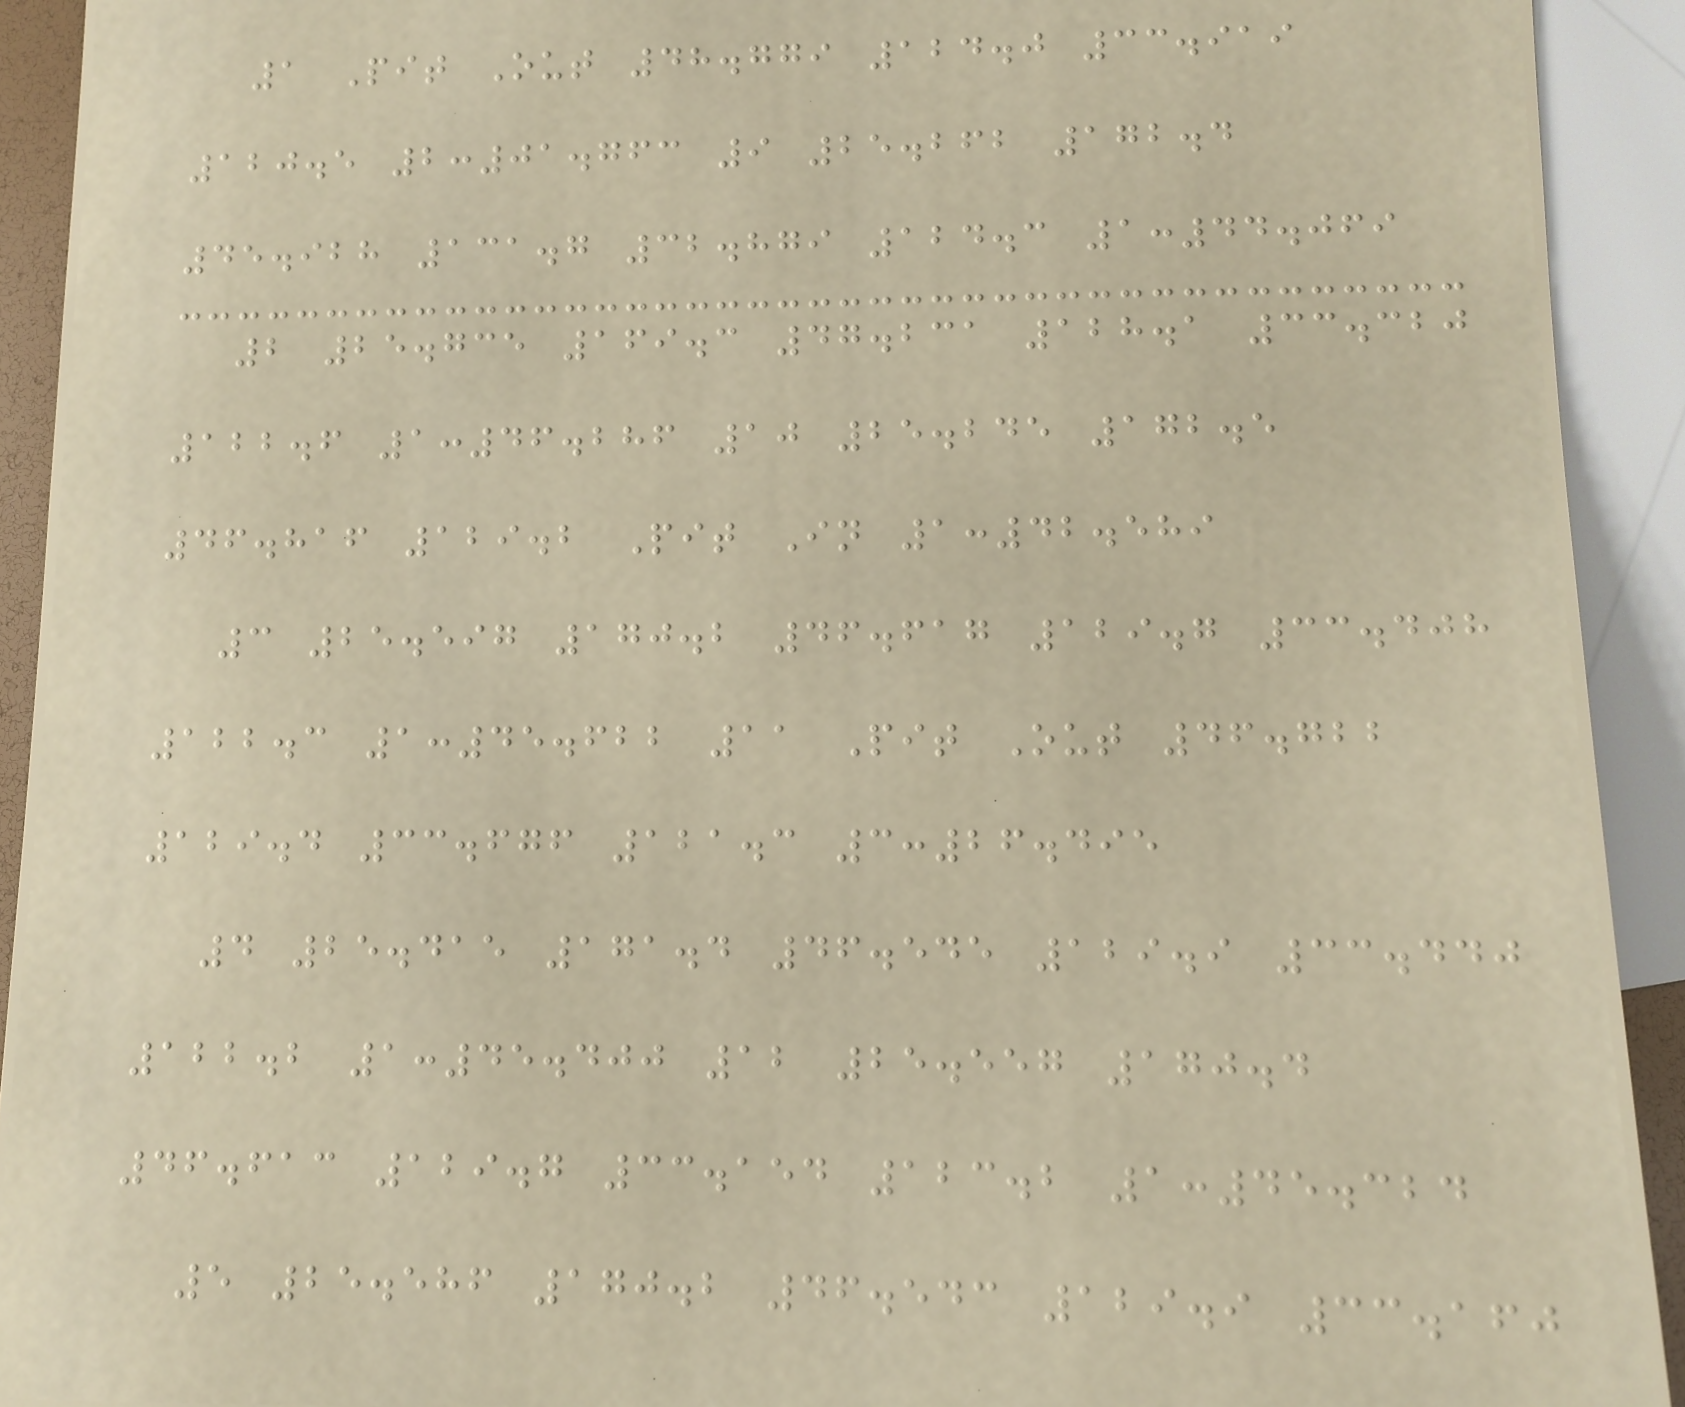1 Pit Out 48.779 124.0 33.919
120.5 2:01.763 9 25.262 172.4
45.928 131.7 32.879 124.3 1:44.069
2 25.735 169.3 47.231 128.1 33.320
122.6 1:46.286 10 25.245 172.5
46.816 129.2 Pit In 1:42.589
3 25.597 170.2 46.617 129.7 33.408
122.3 1:45.622 11 Pit Out 46.722
129.4 33.676 121.3 3:26.495
4 25.415 171.4 46.545 129.9 33.440
122.2 1:45.400 12 25.557 170.4
46.613 129.7 33.154 123.2 1:45.324
5 25.586 170.2 46.543 129.9 33.160
